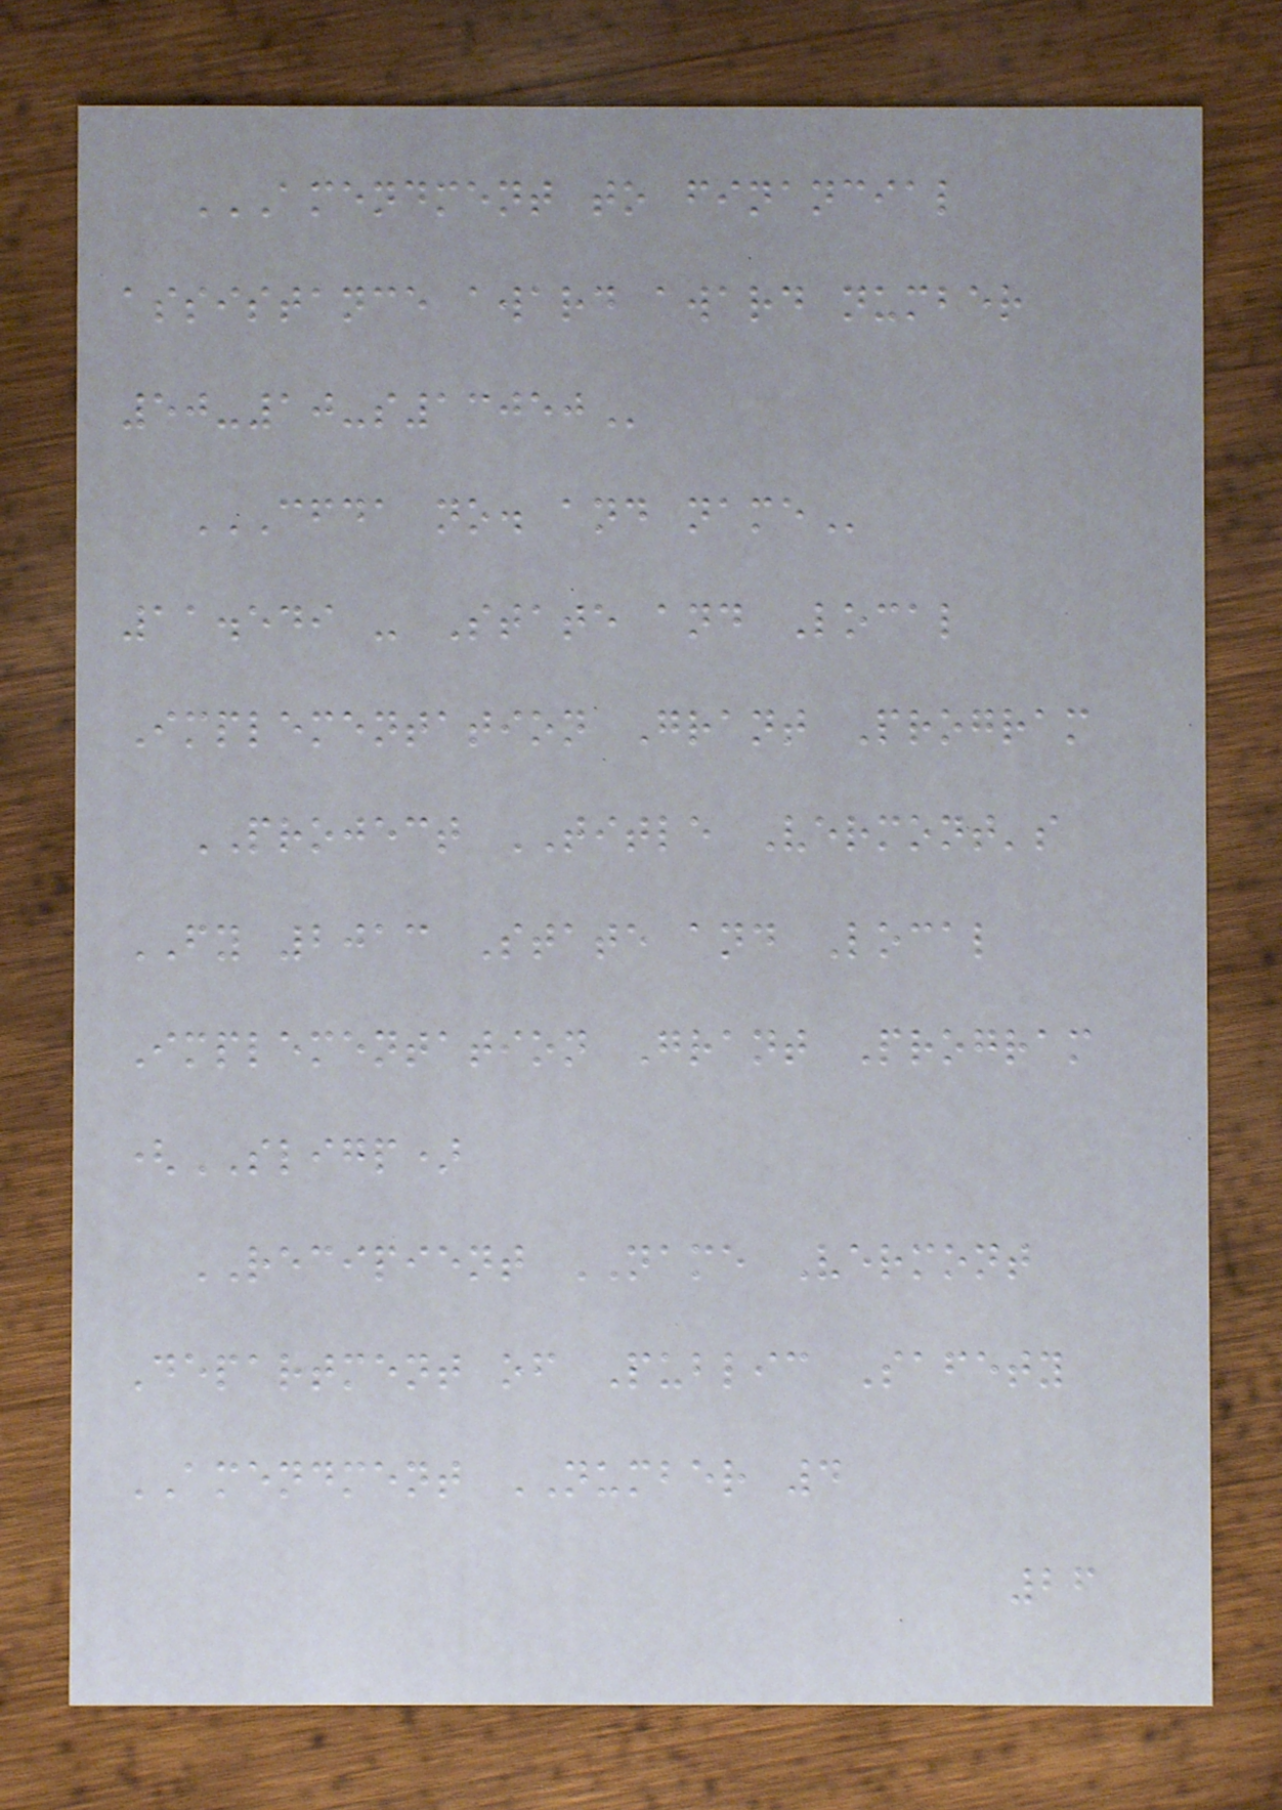AMENDMENT TO FINANCIAL
ASSISTANCE AWARD AWARD NUMBER
50-10-S13050
CFDA NO. AND NAME
11.549 - State and Local
Implementation Grant Program
PROJECT TITLE Vermont's
FY 2013 State and Local
Implementation Grant Program
(SLIGP)
RECIPIENT NAME Vermont
Department of Public Safety
AMENDMENT NUMBER 4
26
